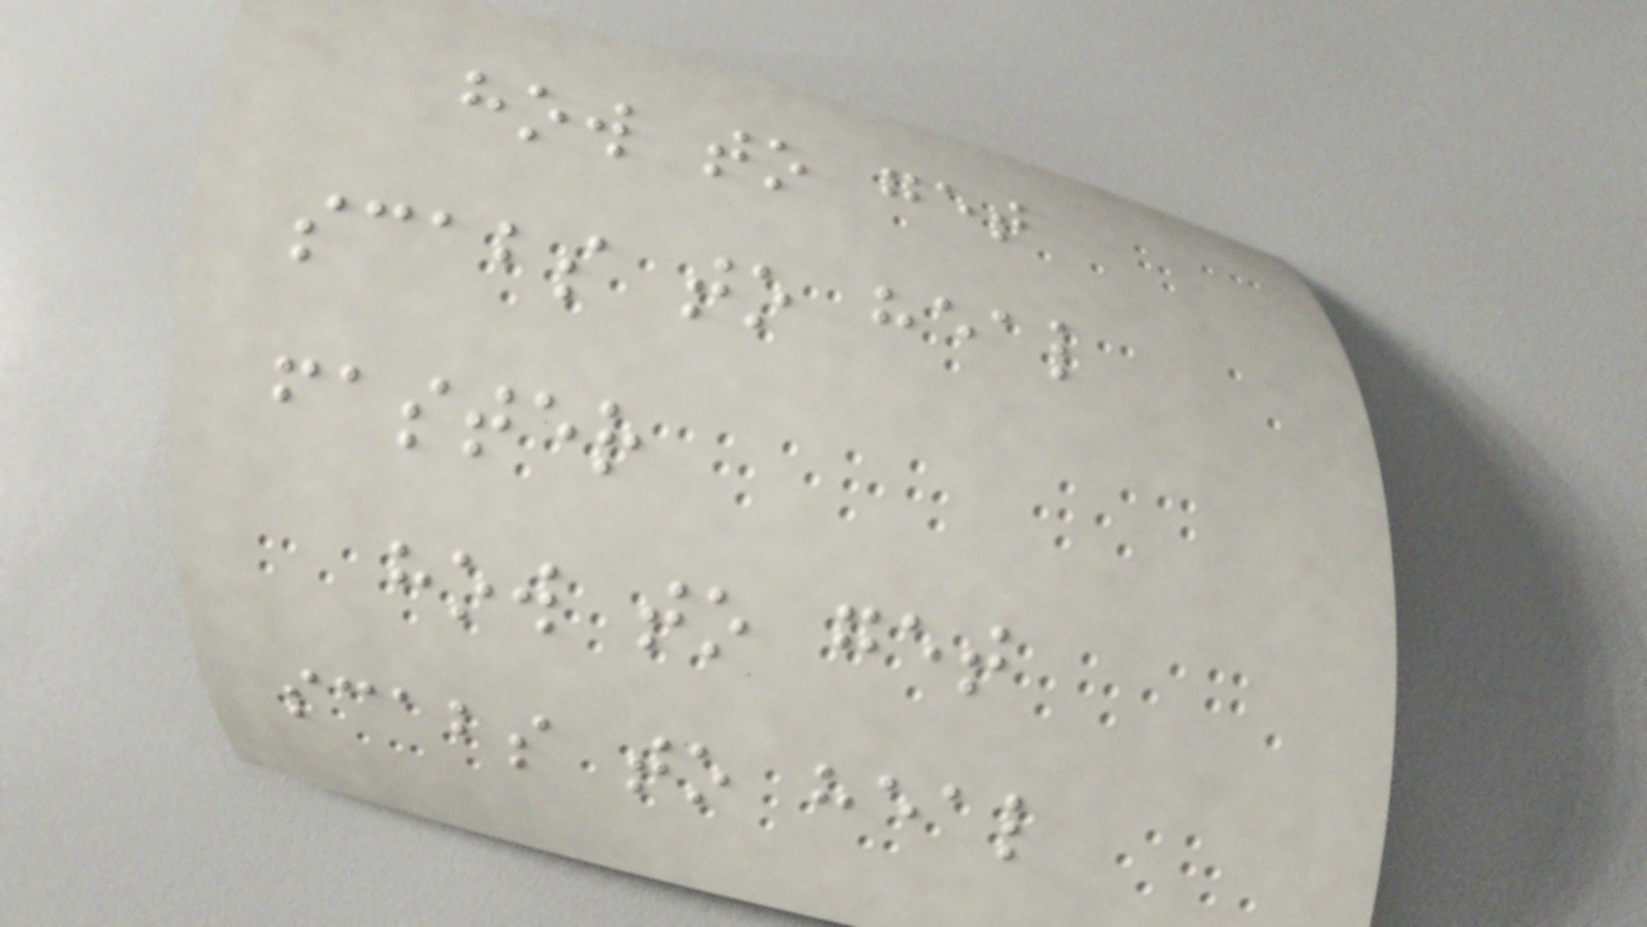how to get
scabs to heal
faster
how to get
scabs to heal
